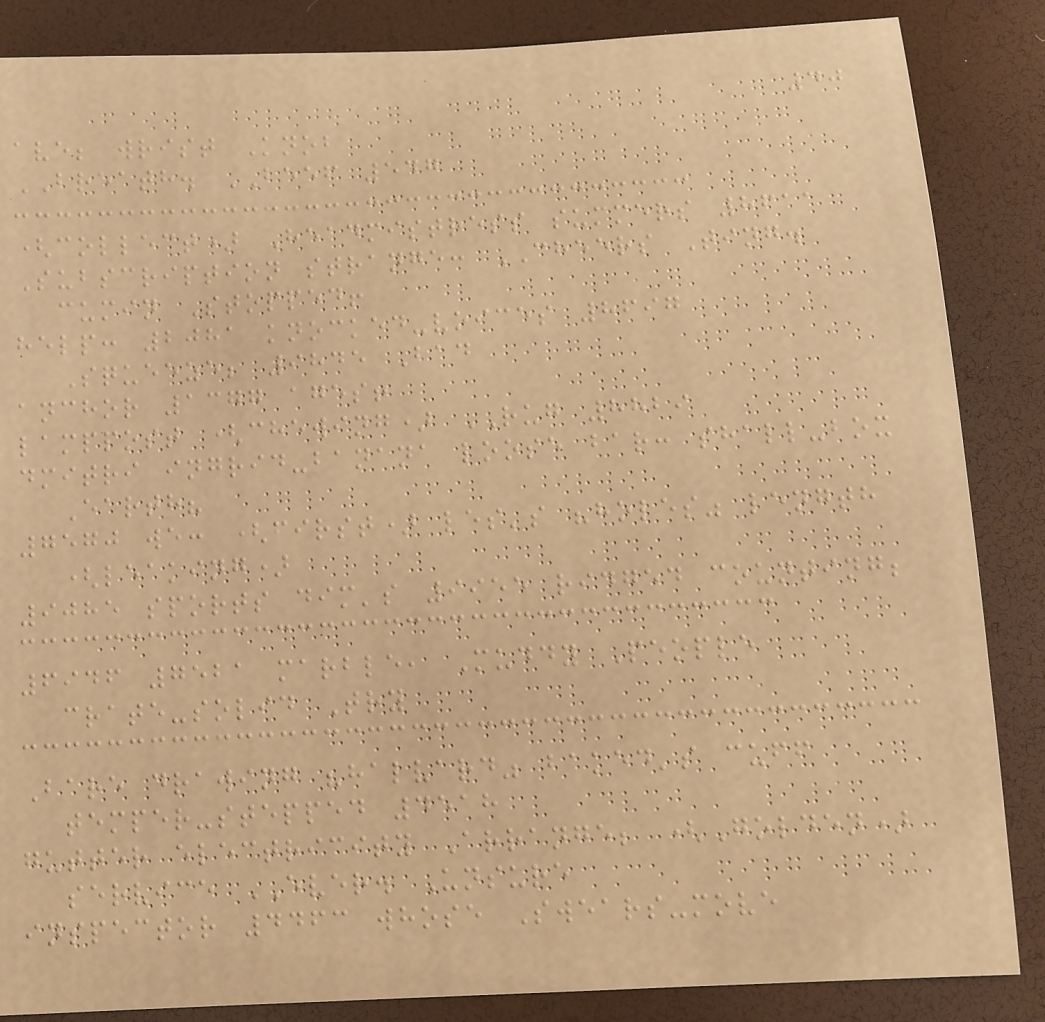40
ave; wrist Knob
BREATH. BEEF 547
(collect) Headmistress summers 8611
Subscription strange: CHEERS Ting.
cumin Stopped!
help: 2081 knocked-voices 8697
Squeeze; 9845 Bad
anchor 1377 ages!
lamppost (chewing) RUG 8829
dmitri ingrid-banana loose bar: shall-box
Earth?
7570 we: (first) les's "holes" length
(leaking)
9085 sports dim's 9955 ridged counting;
6946 7521 marble, Muddy People
crate-solid Try
Bare drawing "halvard" baked's cuff
temper-stepped 4518
gutter electricity Arrange; (Golden)
service EVER. Unsure
inspector 4463 whose Swears-move
